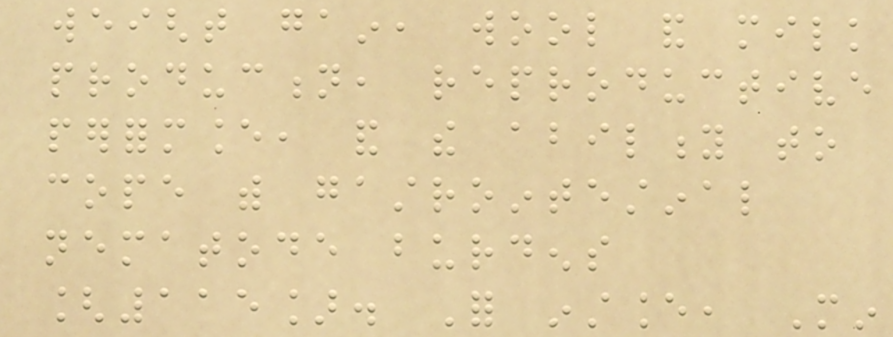weight gain, wool and milk
production, reproductive
performance, and the ability to
cope with gastrointestinal
nematode burdens
[115]. For instance, Min
